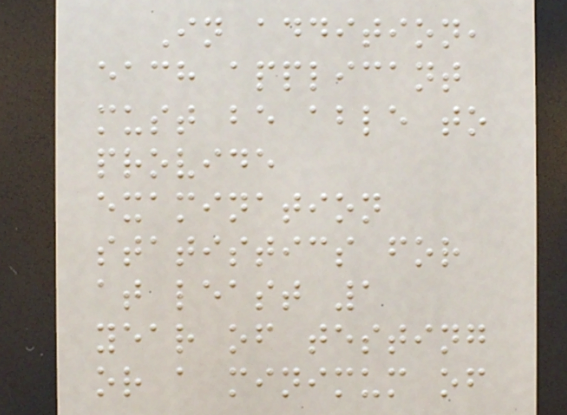In addition,
each applicant
must be able to
provide
examination
statistics for
at least 1
year of testing
or a minimum of
